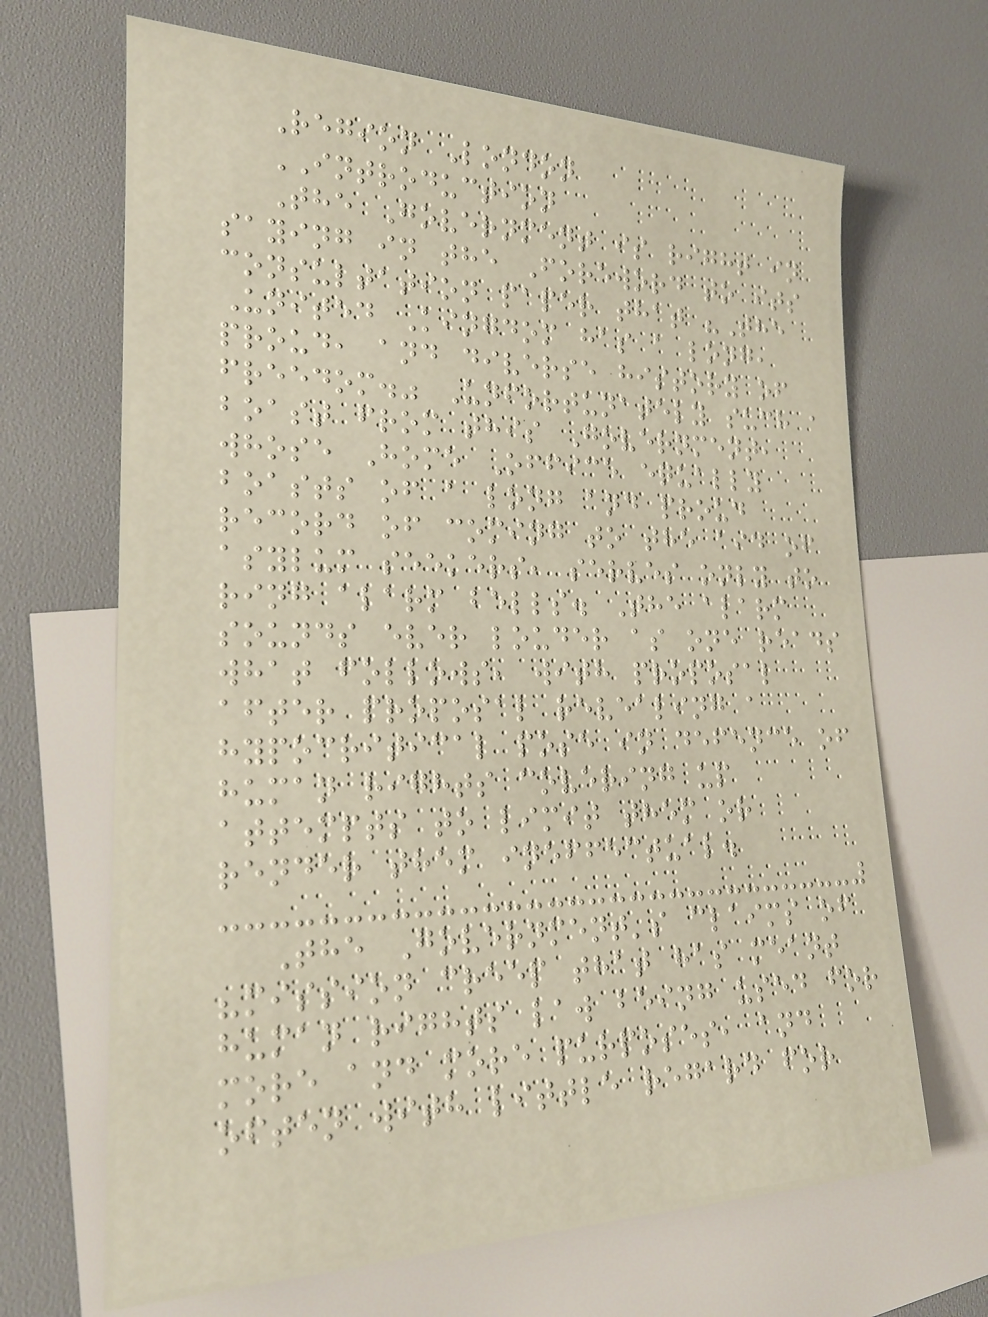Region London
INTRODUCTION
The Government is right in
saying in the Foreword to its
consultation paper that "The
United Kingdom has a long,
proud, and diverse history of
freedom." Unfortunately such a
boast from this Government,
whose Home Office equally
boasts of a long and proud
record of coming to the aid of
asylum seekers, serves only to
ring alarm bells. The alarm
sounds ever louder as one reads
what follows, with proposal
after proposal revealing a
hypocritical pose in defence of
human rights covering up
attempts to limit them or
render them ineffectual.
The Government's claims of
"mission creep that has meant
human rights law being used for
more and more purposes, and
often with little regard for
